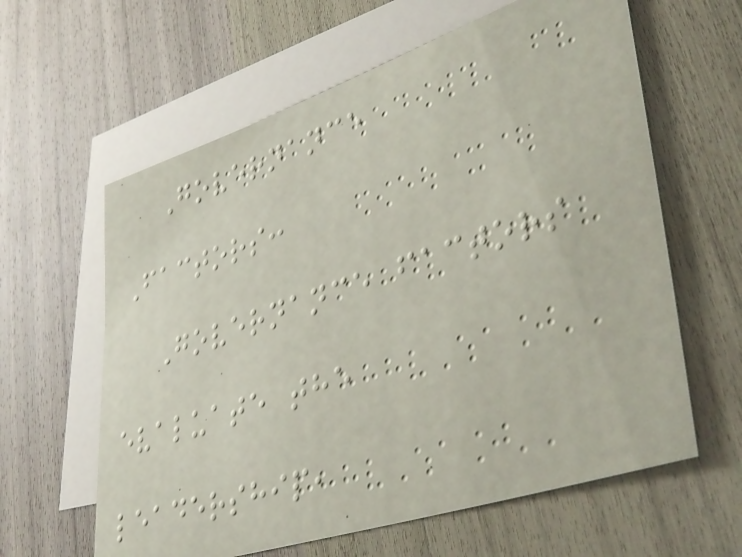Governance
Factors:
Governance factors
evaluate the
leadership,
